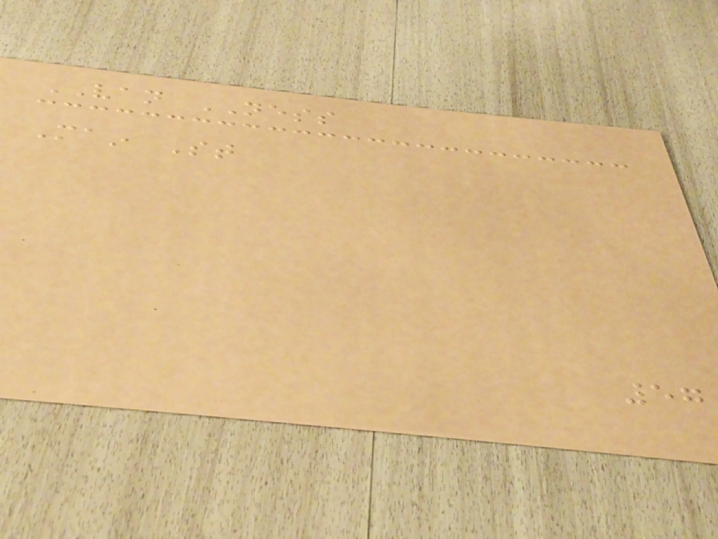VAN NESS
Main St
57
